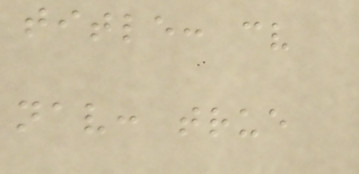title: cv
nav: true
